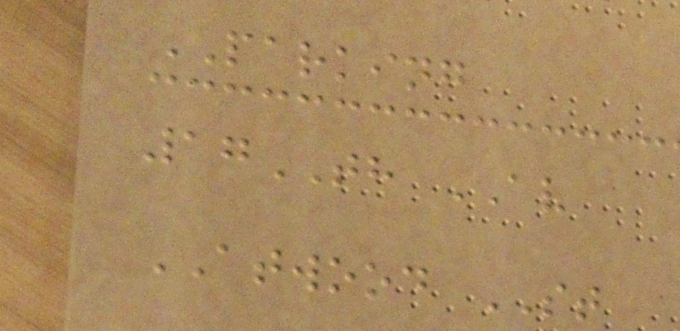PARKING
17TH AV
ATWOOD ST
